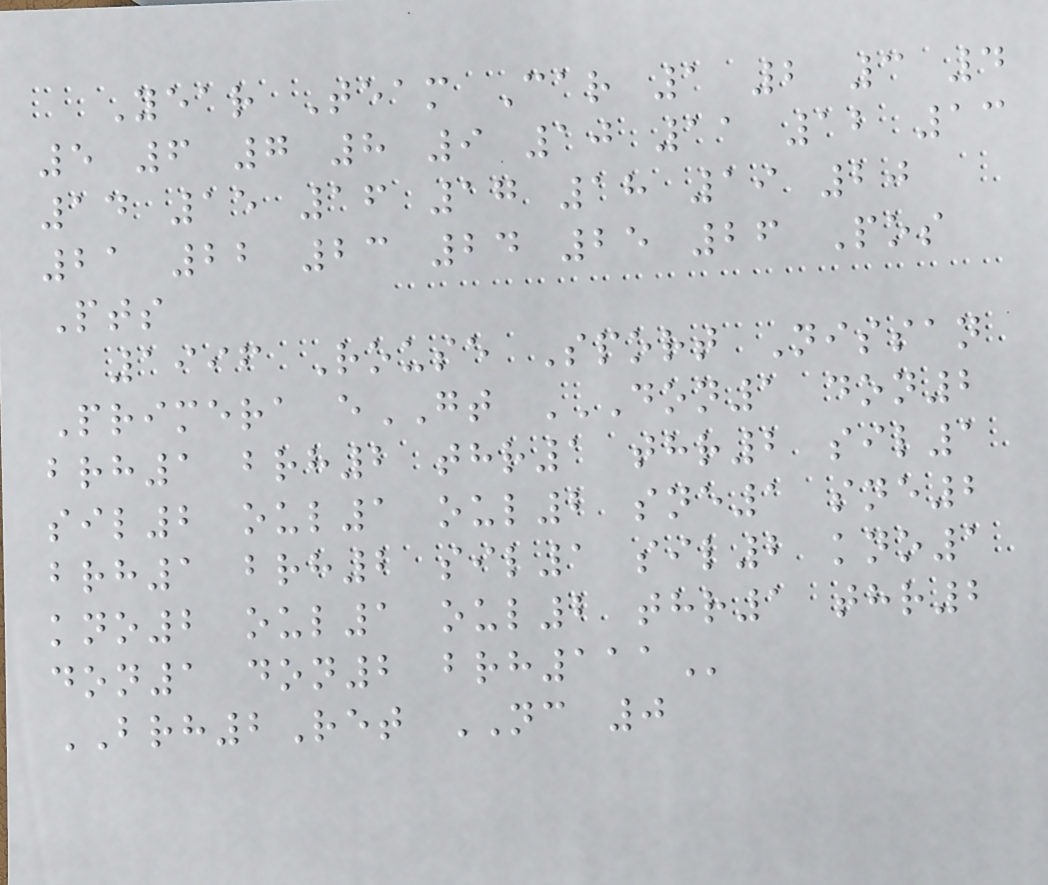Year Team Car 1 2 3 4
5 6 7 8 9 10 11 12 13
14 15 16 17 18 19 20
21 22 23 24 25 26 Pos
Pts
1996 Rouse Sport Nissan
Primera eGT DON1 DON2
BRH1 BRH2 THR1 THR2 SIL1
SIL2 OUL1 OUL2 SNE1 SNE2
BRH1 BRH2 SIL1 SIL2 KNO1
KNO2 OUL1 OUL2 THR1 THR2
DON1 DON2 BRH111
BRH2Ret NC 0
